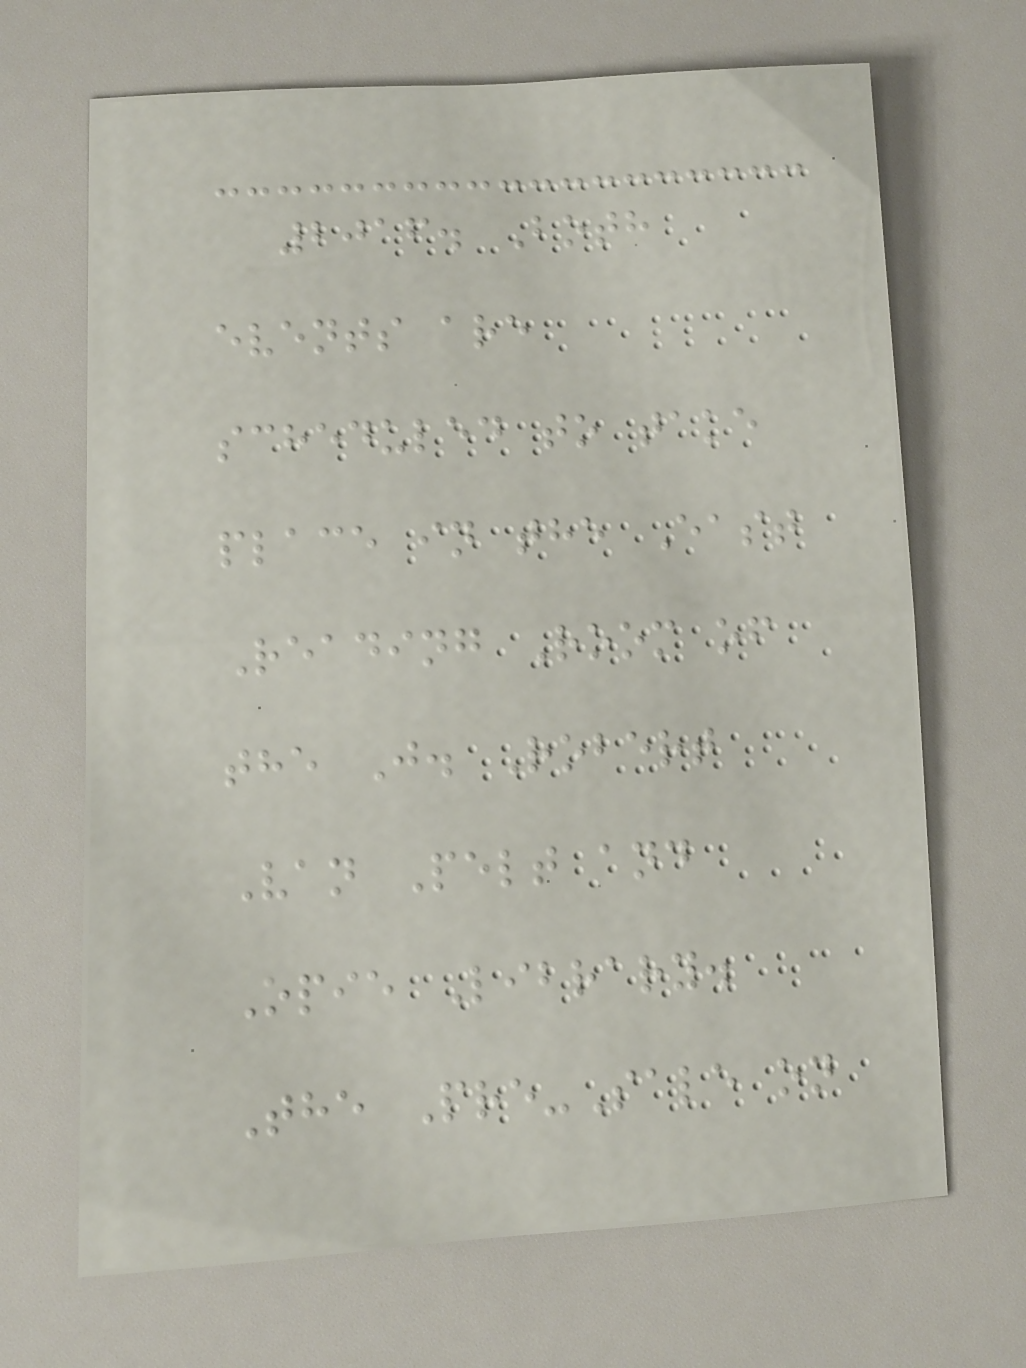2016. Both
events are
scheduled to take
place in the East
Reading Room of
the J. Robert
Van Pelt and
Opie Library.
The Pre-Sale on
